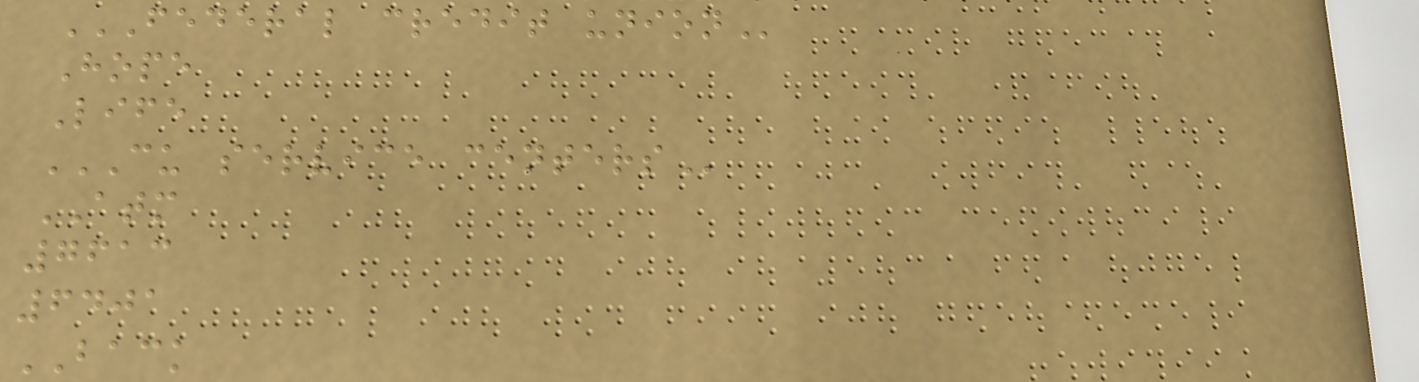FEDERAL CREDIT UNION
Hope
Life
CU SERVICE CENTERS
ATM
7613
6401
BACK
